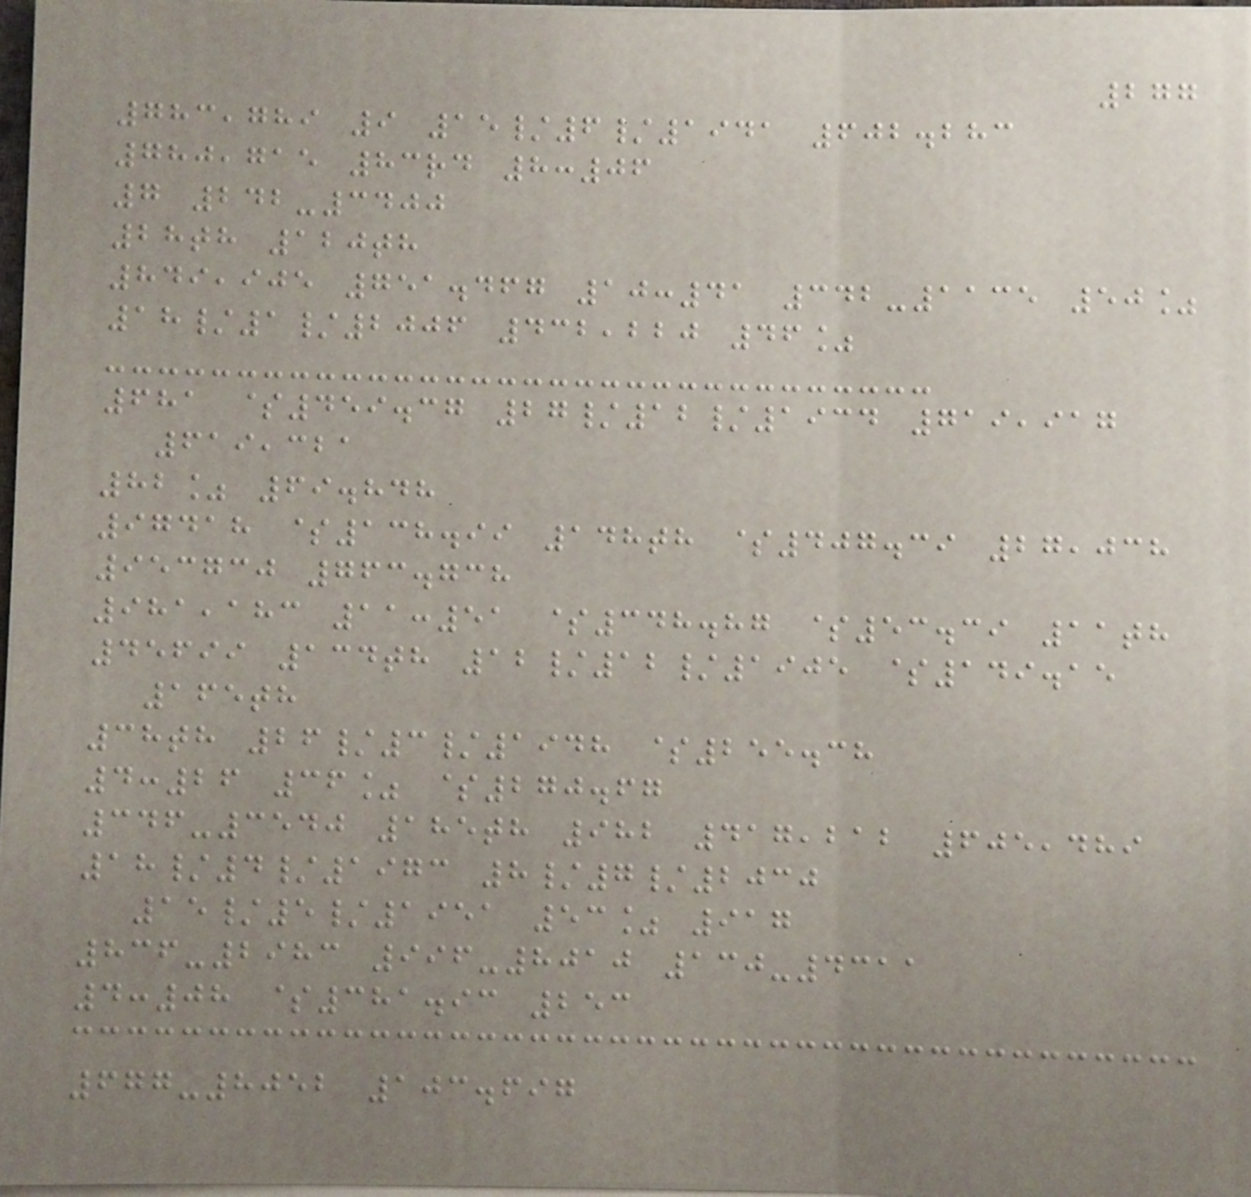277
783,789 9 15/6/1941 602.283
780,715 83rd 8:06
7 242-3400
28th 120th
849,905 751.467 10:41 342-1135 50%
18/1/2006 432,220 46%
681 $459.37 27/12/1934 719,917
619,321
82% 69.848
97418 $138.99 148th $407.39 27,038
953730 763.738
981,183 11:51 $348.87 $53.39 11th
45699 134th 12/12/1905 $149.15
165th
38th 26/3/1948 $255.38
4:26 36% $270.67
346-3540 185th 982 417,212 605,489
18/4/1973 8/7/2030
15/5/1951 53% 917
836-2983 996-8010 130-4311
4:08 $381.93 253
677-8052 103.697
